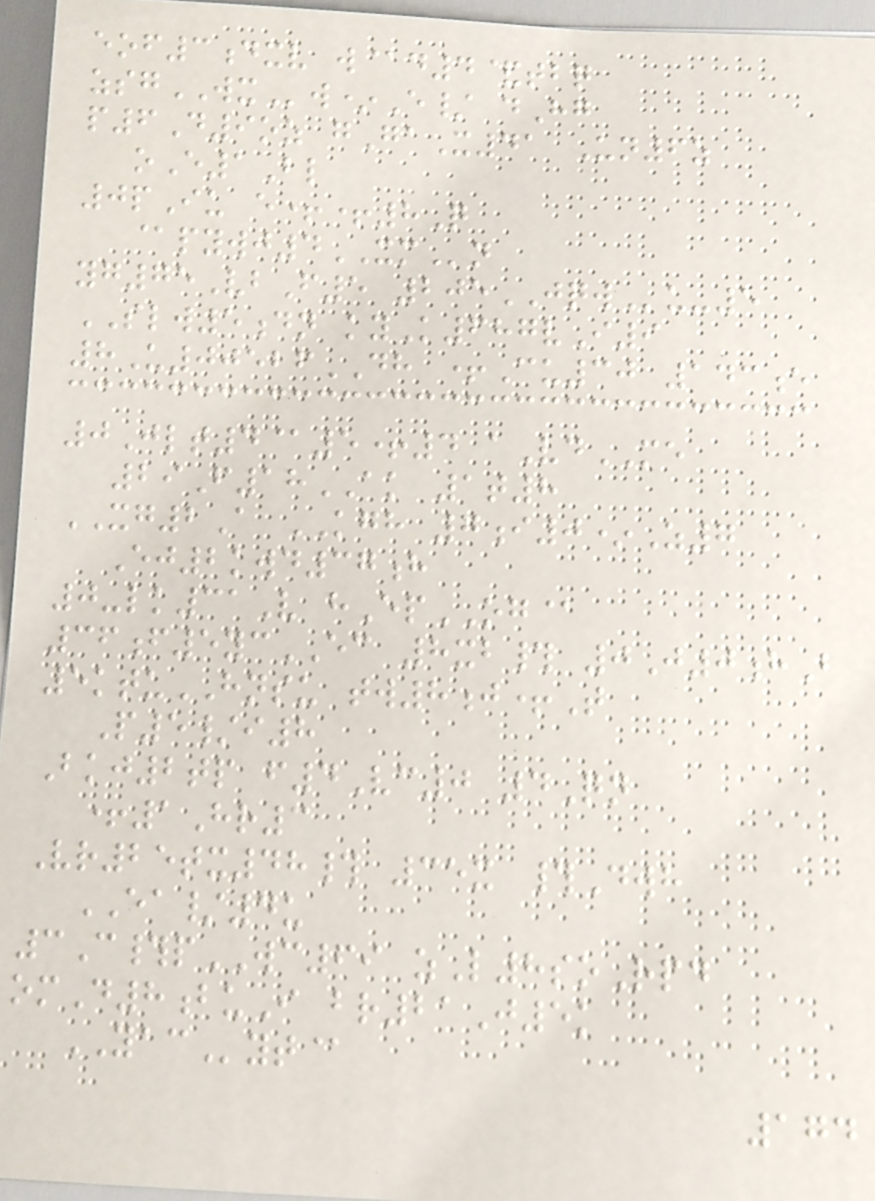eof3dxv w@d4&tbq
zsgWXw*E/ dHg
p6D9oz gGaX41 Un6z
oE1Bl
0pIu e++8Q
@pywj4XMn
yg75VbF5 205JQWu-5
SLW5dn kyK687vI9
8U00526DH +Cu30 143e
0Jlt4@5+4 aVdME
29F18AK 1t8
XG2A KGH 7i0*Z7
Ej2kwd37h
0-lk31V hEpOG@
36f5ycEC 8xb# 0J0hB
5ktuHNSU tw8j+T
P5/i8
Bkj2tp f4Vc0 4Qn
+1Hr3
Vr25tx48# 35x #Dwh
EA/4u
3C#pWC69 zL8soRpd
omD8buI br21J5k
YACyt@
174
